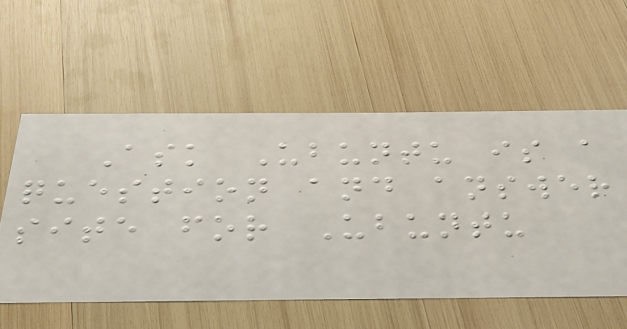Ask Ubuntu is a
question and answer
site for Ubuntu
